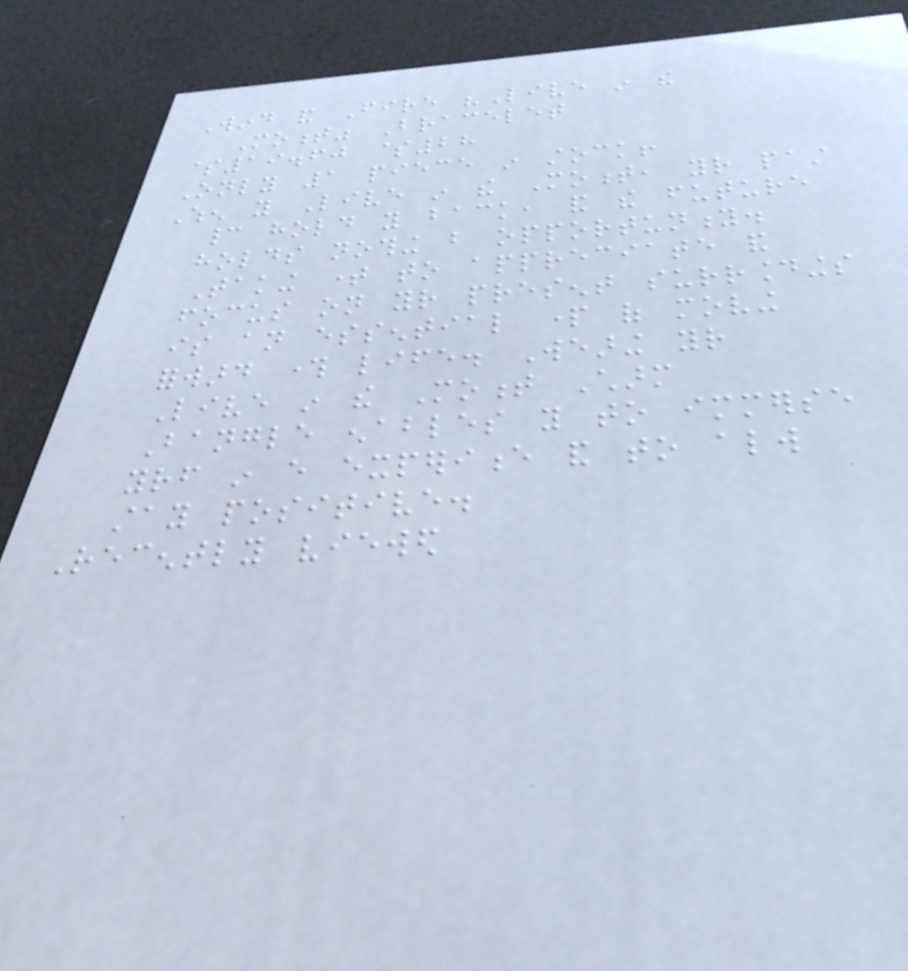Wind and Fire "Live in the
Moment" Bracelet
$19.60 $28
Only 1 piece in stock!
When you Live in the Moment, your past
cannot hold you back, and the future
holds nothing but opportunity.
Taking time to appreciate and
focus on your present surroundings
is an essential part of moving
forward through life. Wearing your
Live in the Moment Charm
Bangle enables you to immerse
yourself in every experience and to always
stay positive.
Recently viewed
